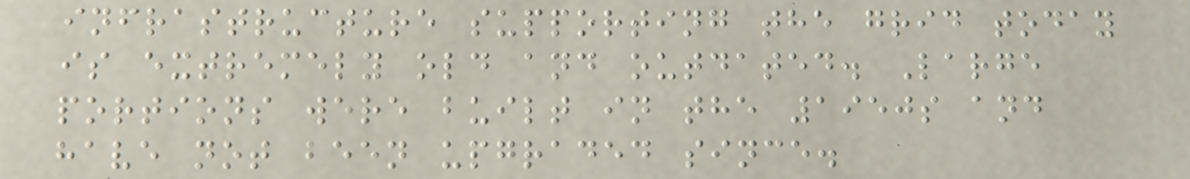infrastructure supporting the grid today
is extremely old and outdated. Large
portions were built in the 1950s and
have not been upgraded since.
